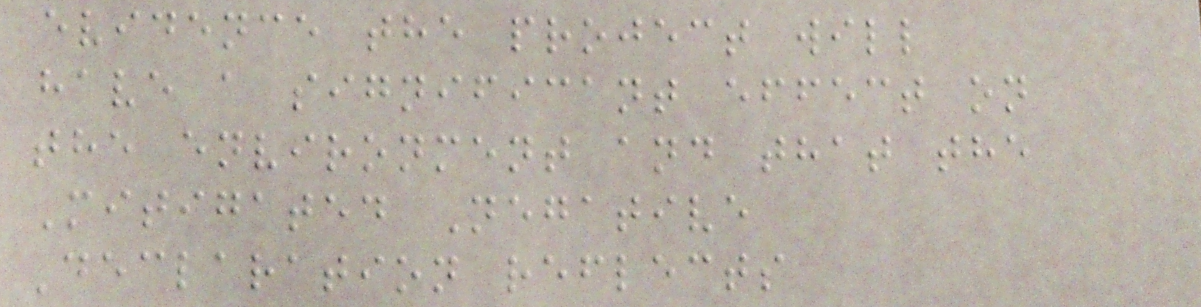evidence the project will
have a significant effect on
the environment and that the
Mitigated Negative
Declaration reflects
